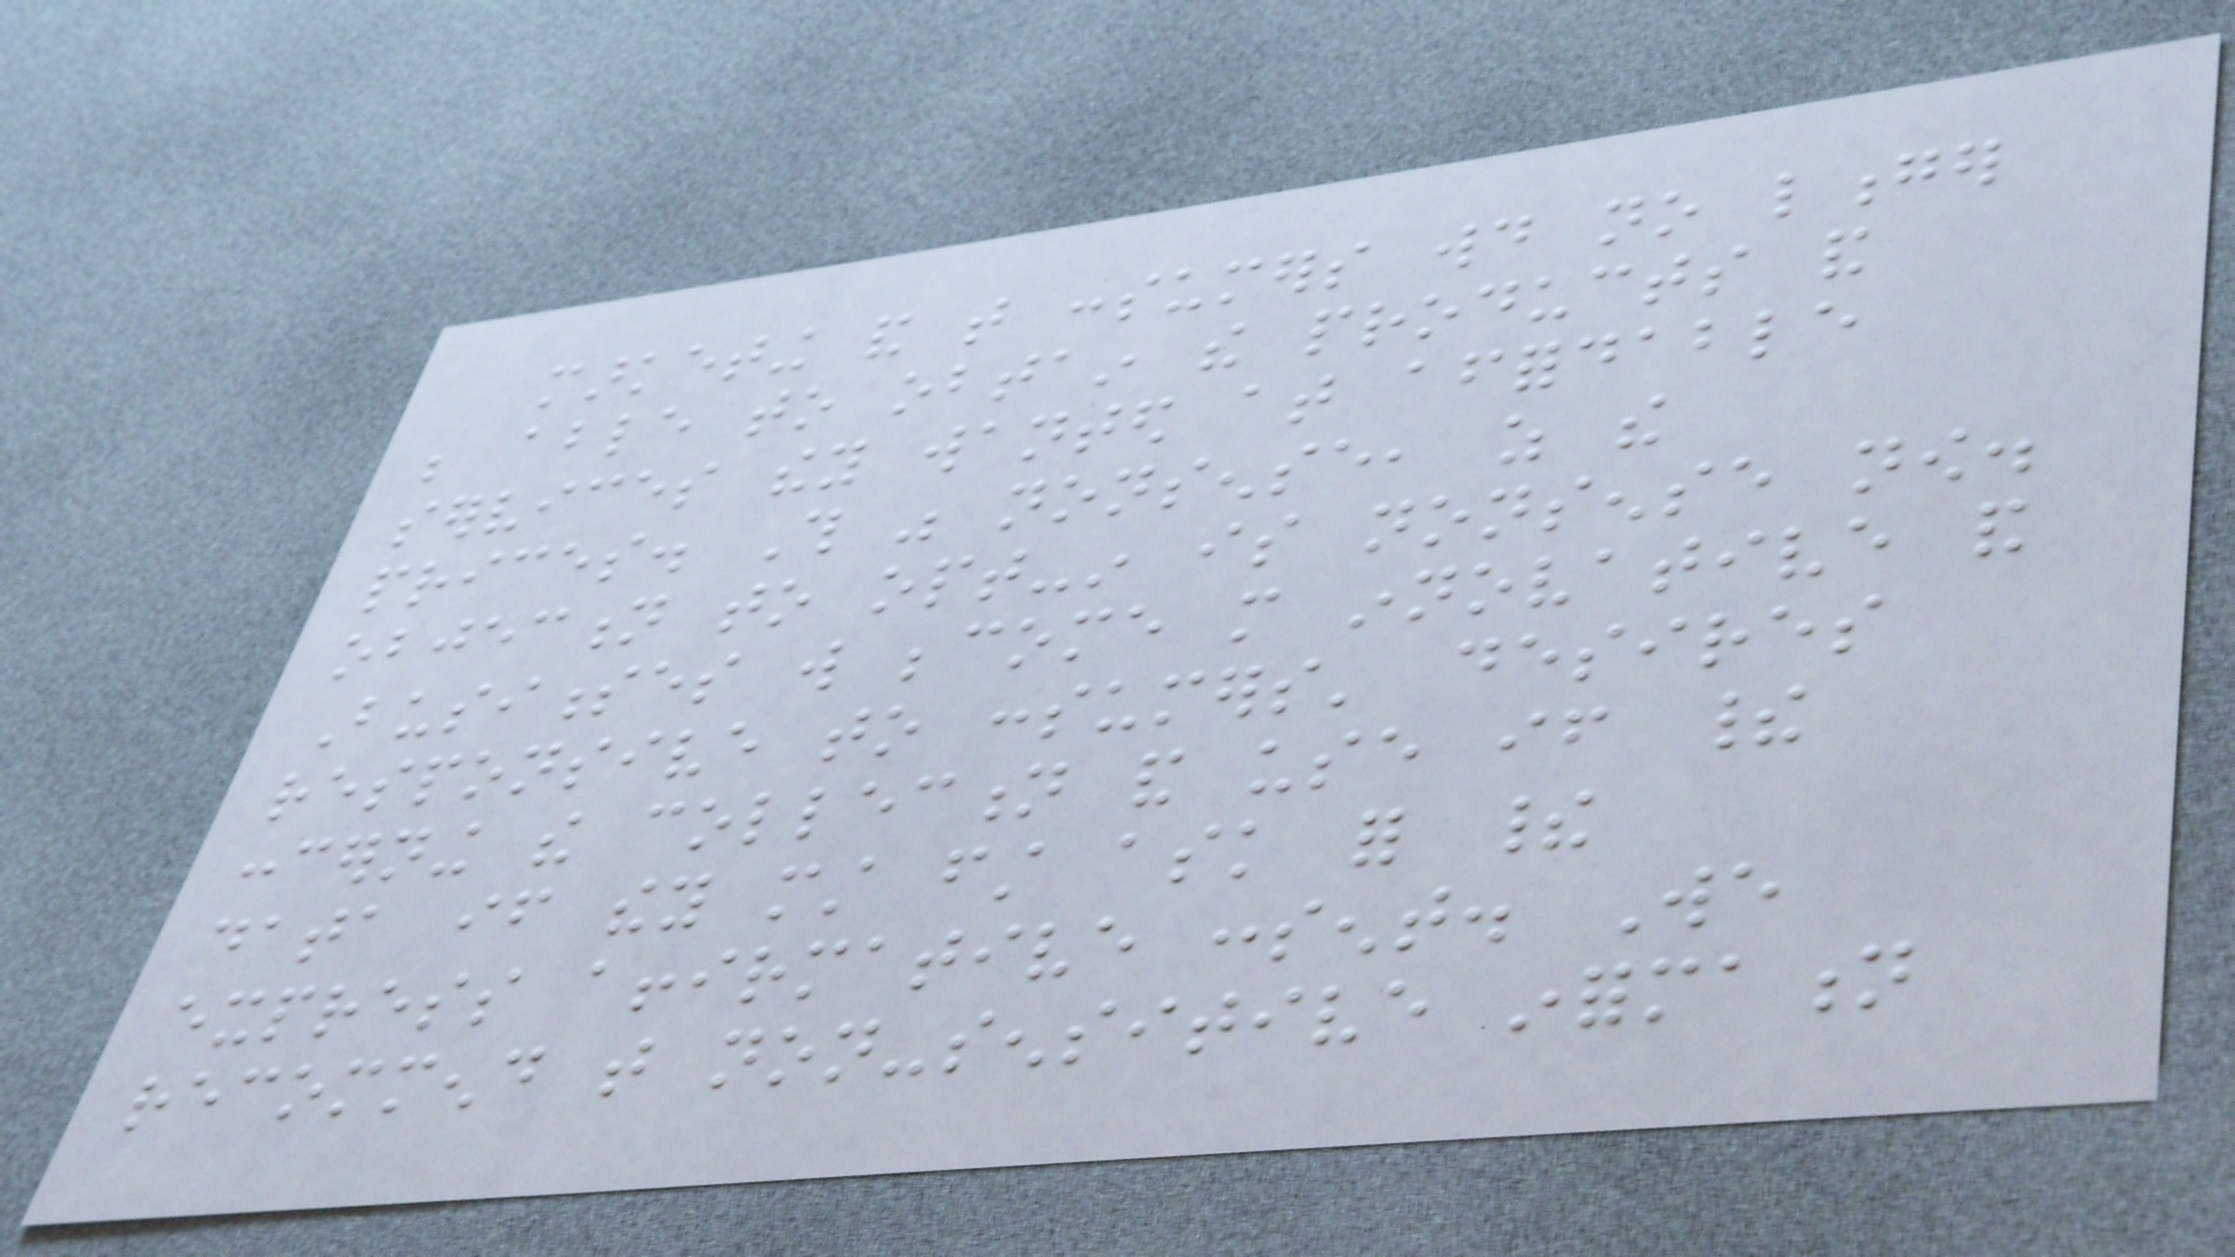marketing and that consumers would no longer
be able to obtain the products and
services they wanted at affordable
prices. This was nonsense, as the
objection to opt-in is nonsense now.
Businesses will become more innovative and
responsive to consumers' desires
concerning the collection and use if their
data if they must first ask for their
express affirmative consent. We
recommend that non-sensitive information
